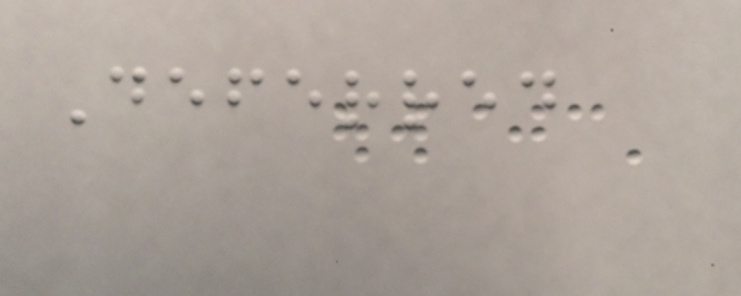Deferred
